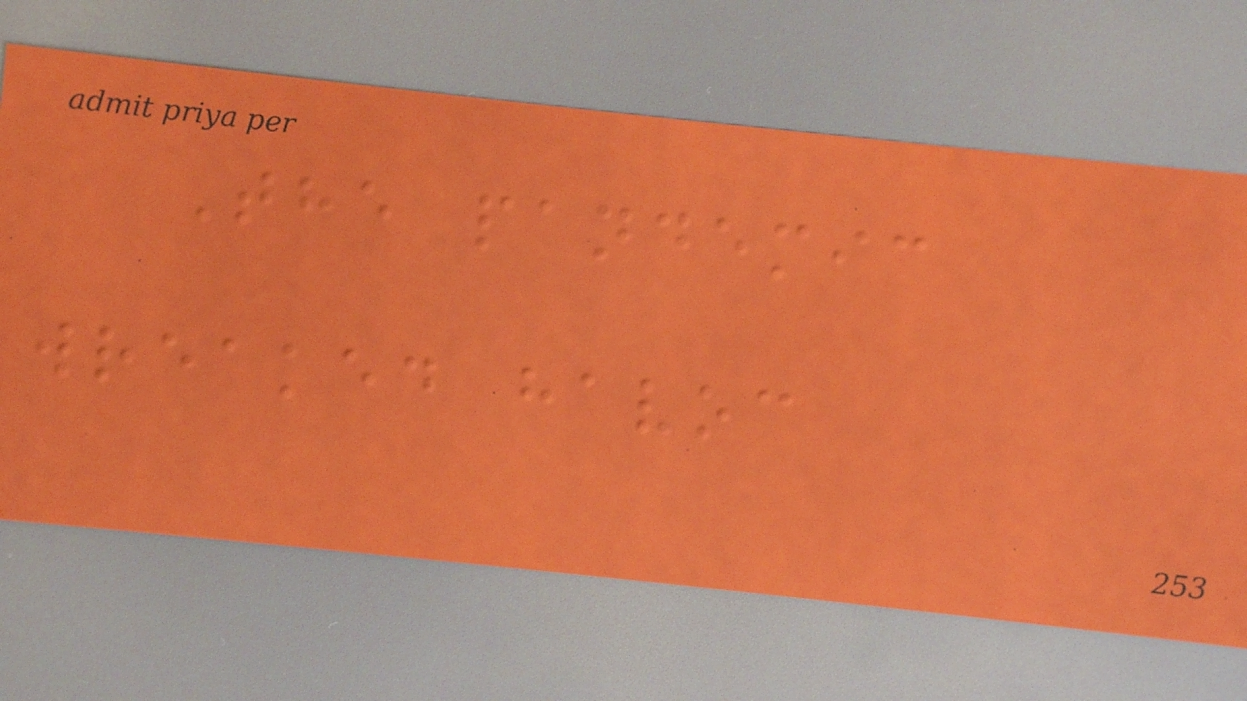The pandemic
wreaked havoc
